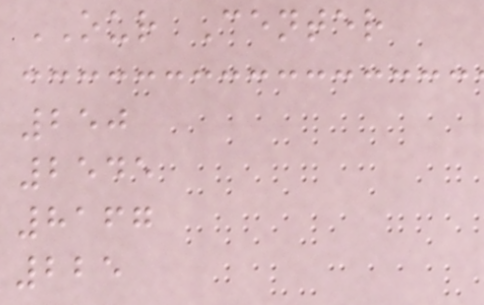OUR Center
250
2545
8167
225
